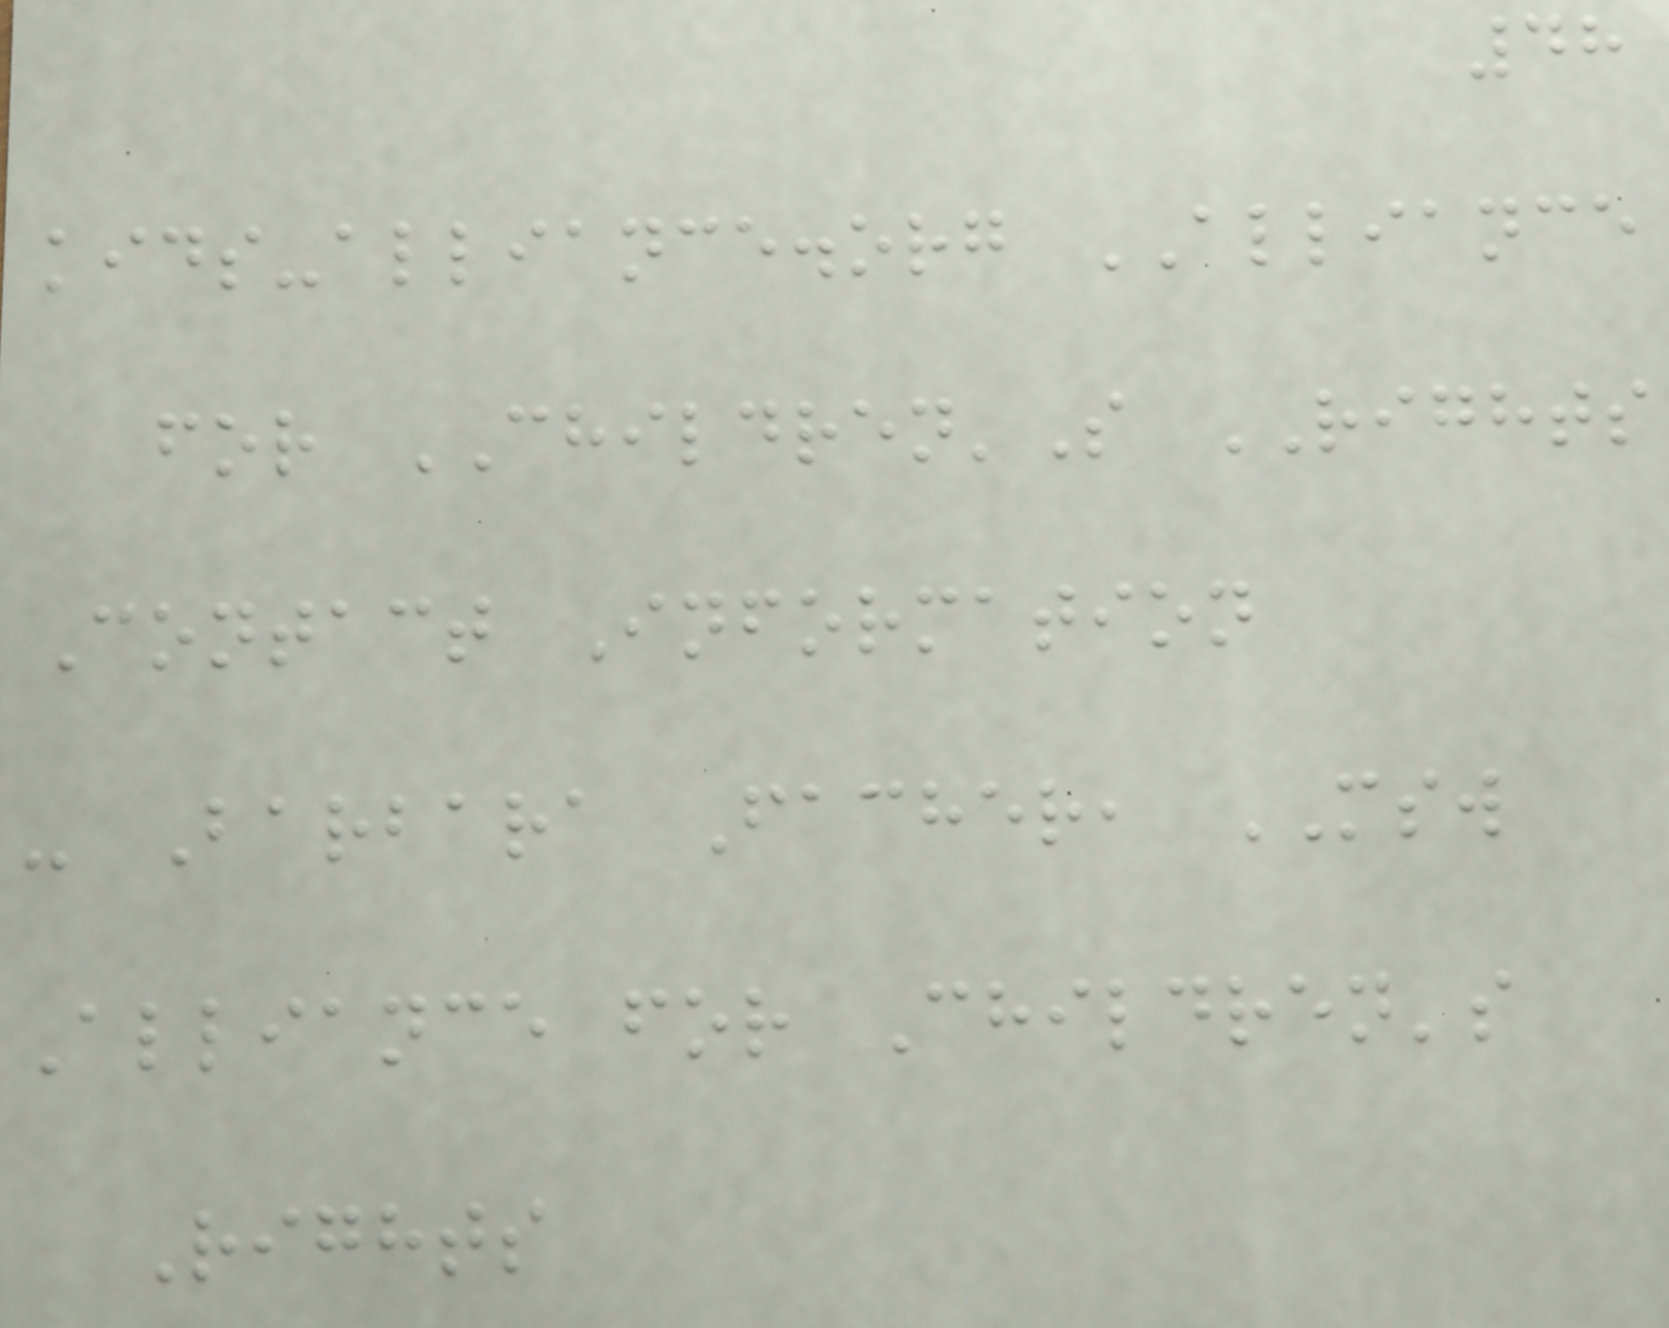48
kids-alliance.org ALLIANCE
for CHILDREN'S RIGHTS
Contact Information
- Barbara Facher, MSW
Alliance for Children's
Rights
